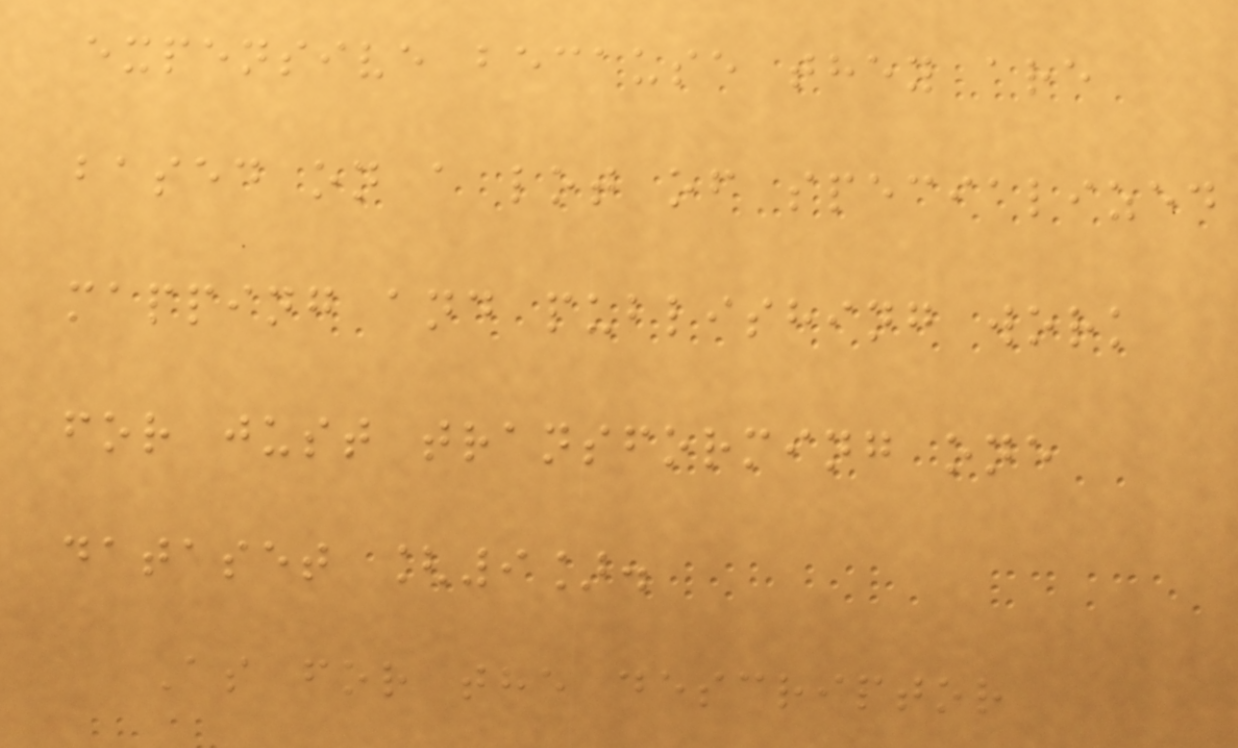expensive because they are
based on a lot of specialized
mapping and publishing work
for just transforming one
dataset [9].
As for the descriptor
